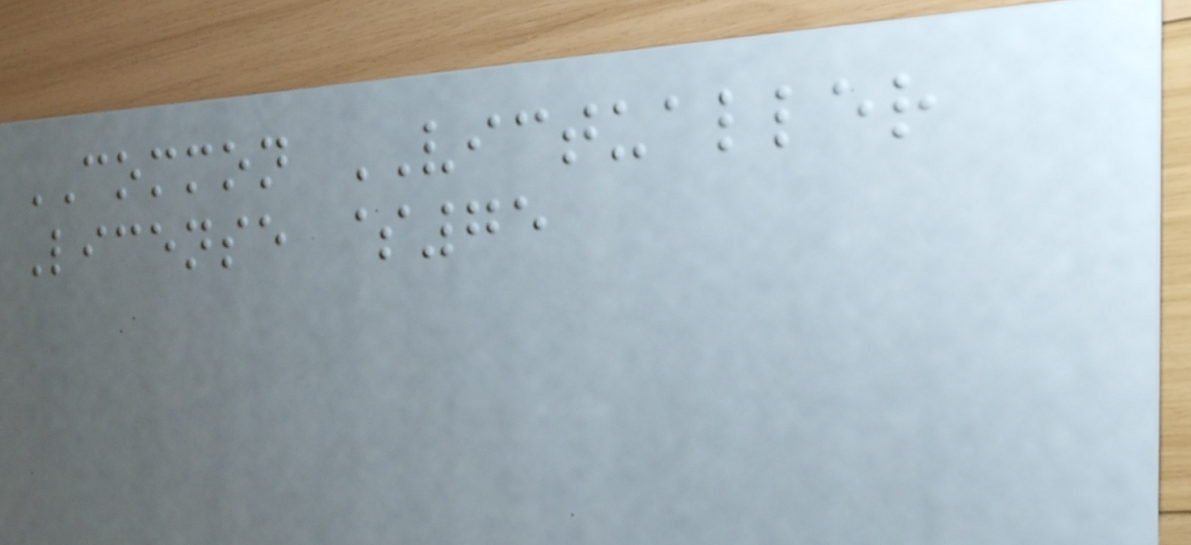COMMON VICTUALLER
License $75
